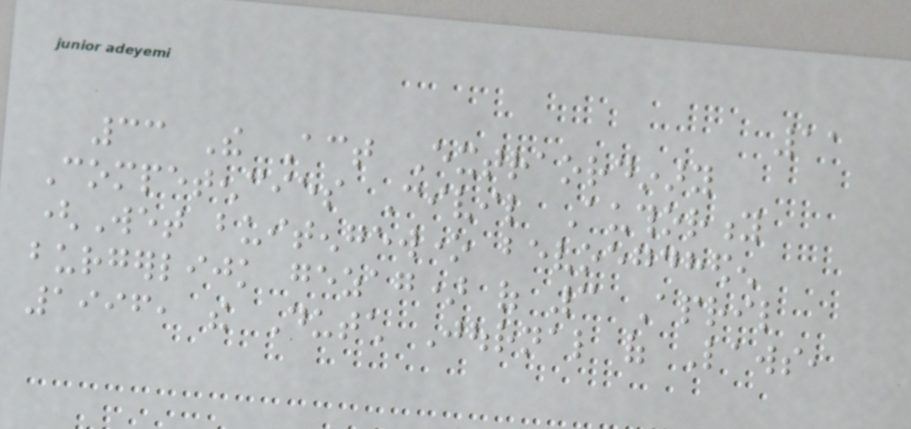11
33 The Act Extraordinary
Competencies Civil Authority
(Wet buitengewone bevoegdheden
burgerlijk gezag) of 3 April
1996, the Dutch Journal of Laws,
